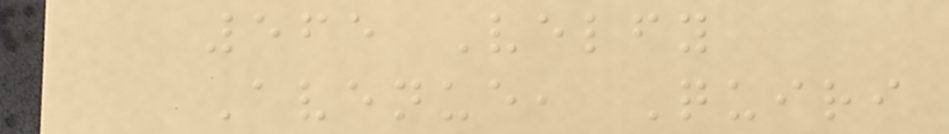565 Velfy
Avenue, Quiri
